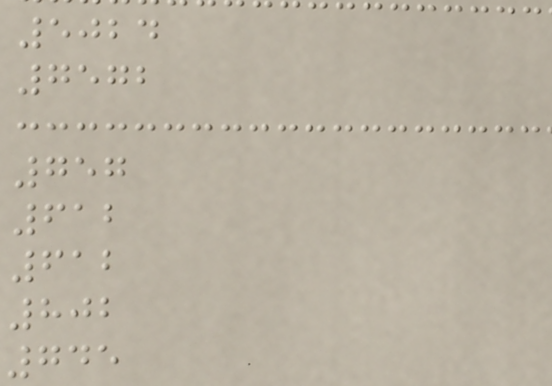5024
7572
757
612
612
802
745
